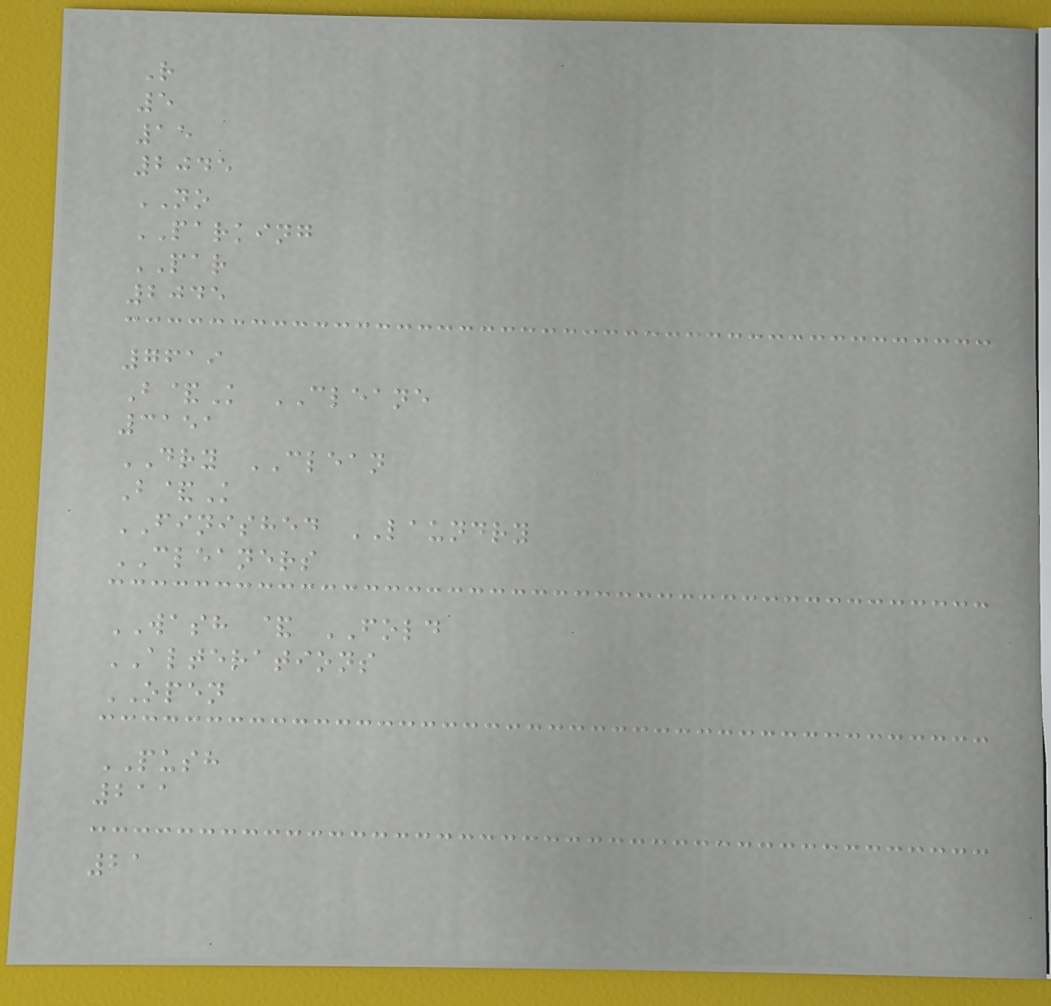R
5
15
2045
NO
PARKING
PAR
2045
7619
B&K CLEANE
3151
DRY CLEAN
B&K
FINISHED LAUNDRY
CLEANERS
WASH & FOLD
ALTERATIONS
OPEN
PUSH
211
21
